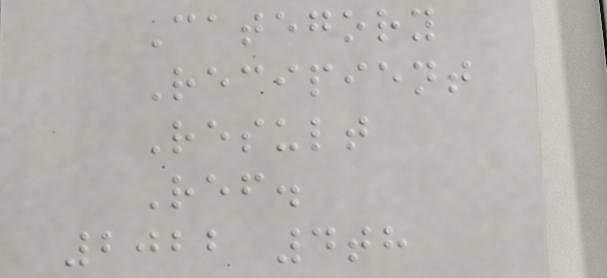Category
Recipient
Result
Ref.
2022 4th
